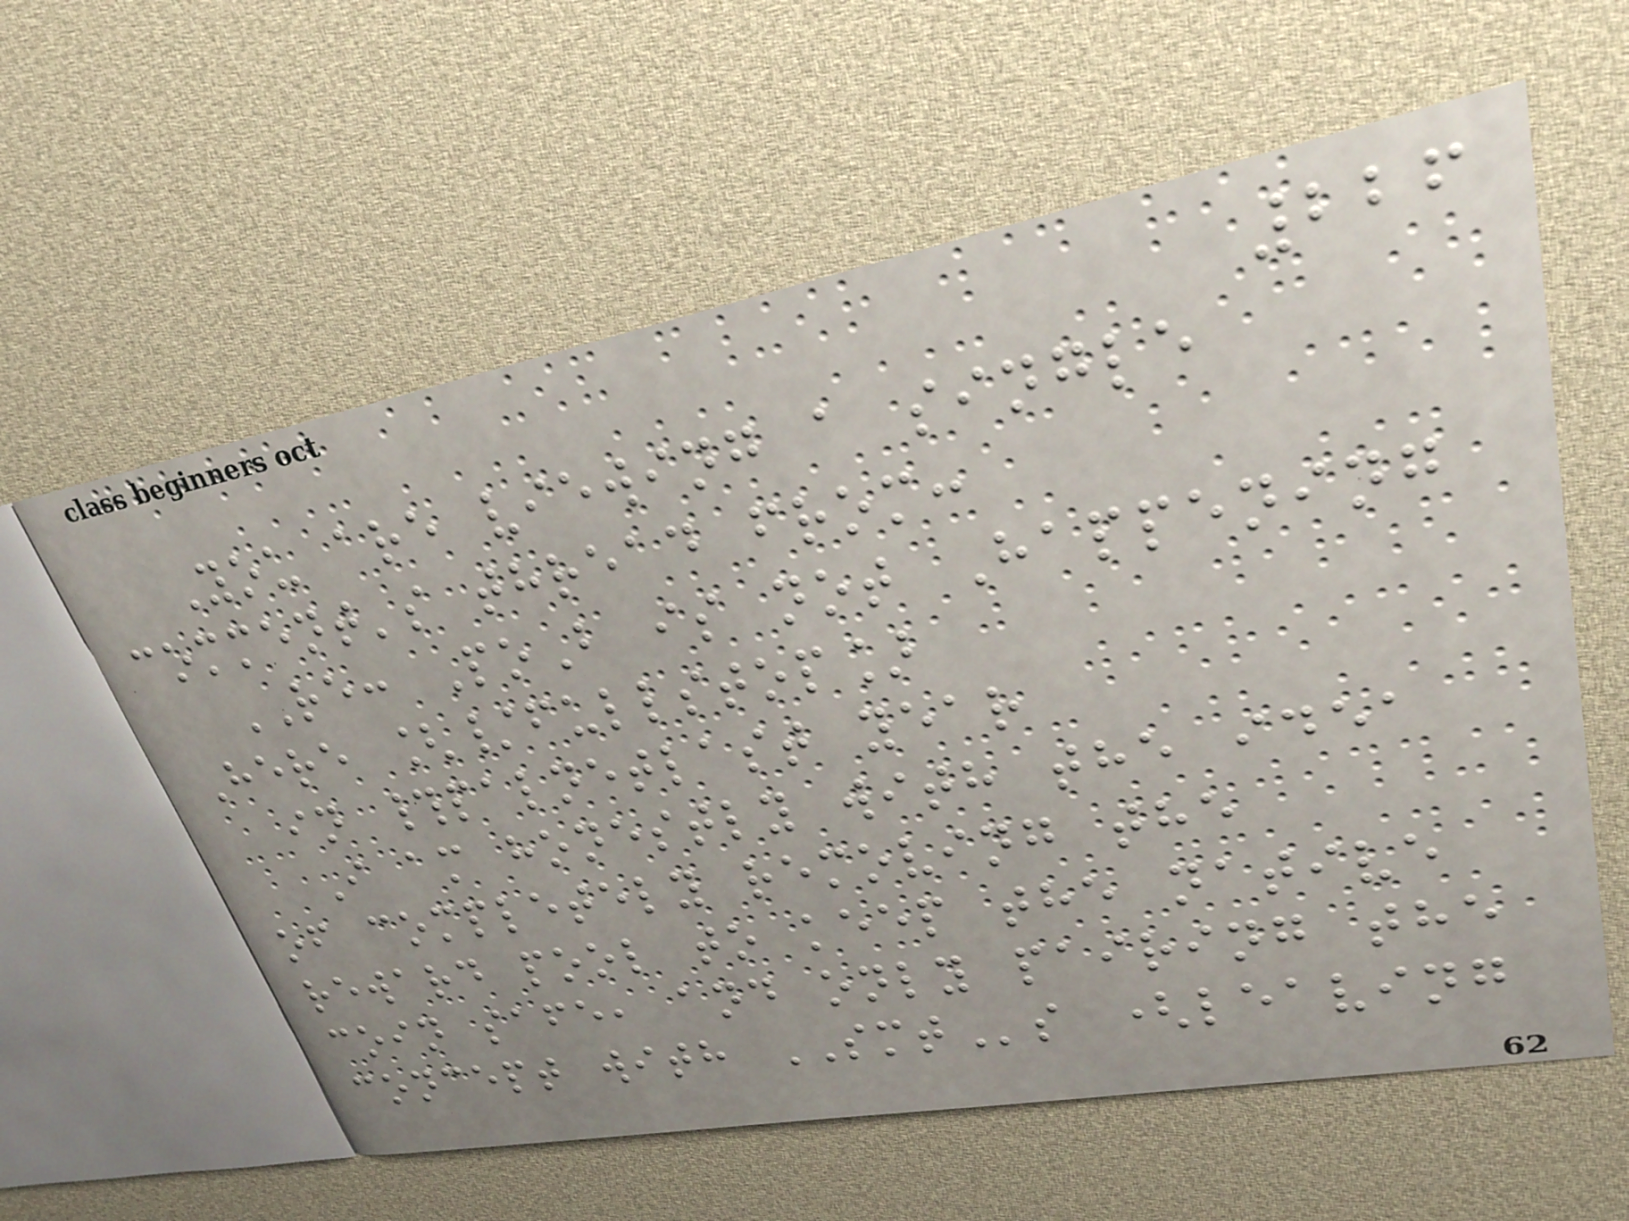226
You are viewing a single
comment's thread from:
RE: PoB is not Happening
Here [/fullstop]
in #palnetlast year
I am honestly with the idea
of completely removing the
reward pool to keep the native
coin safe, and only pairing the
concept with SMTs (leaving
